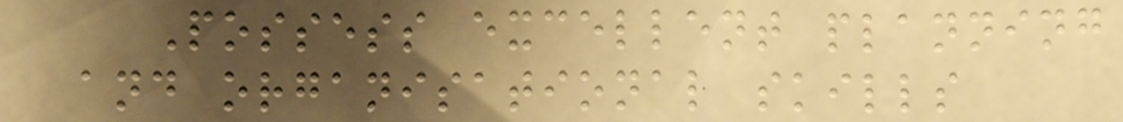Possess excellent planning
and organisational skills
